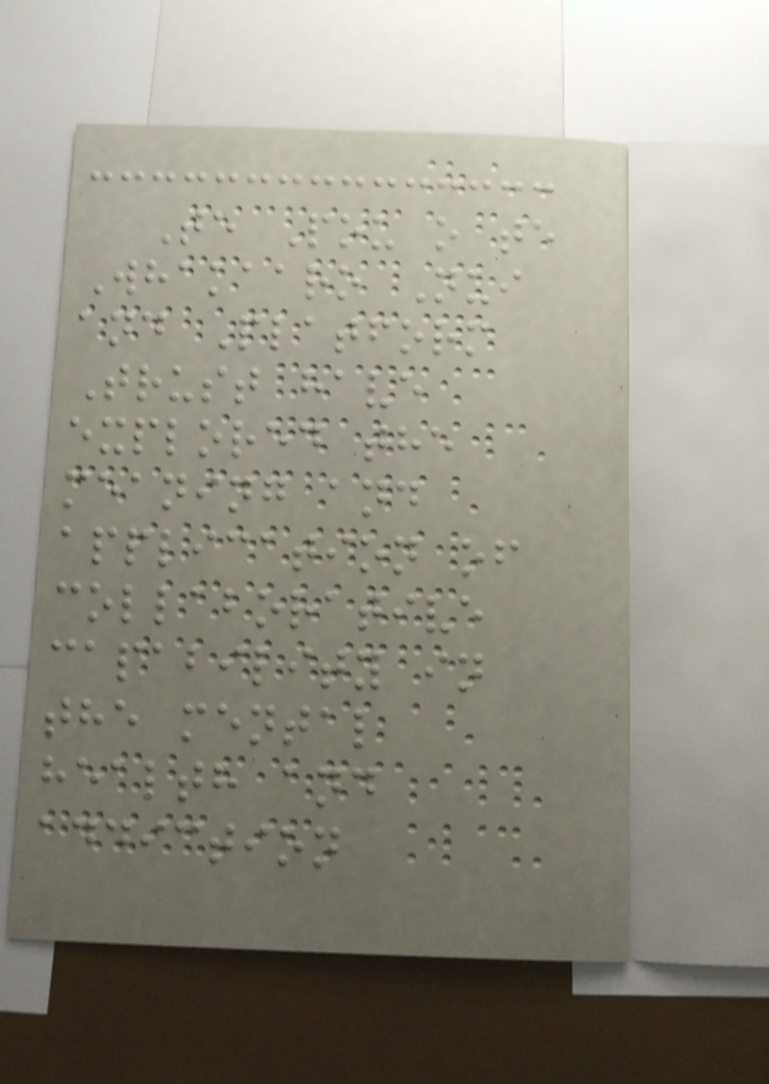Te Pou o te
Whakaaro Nui
and Platform
Trust have
explored the
meaning and
application of
collaborative
capability in
the mental
health and
addiction
